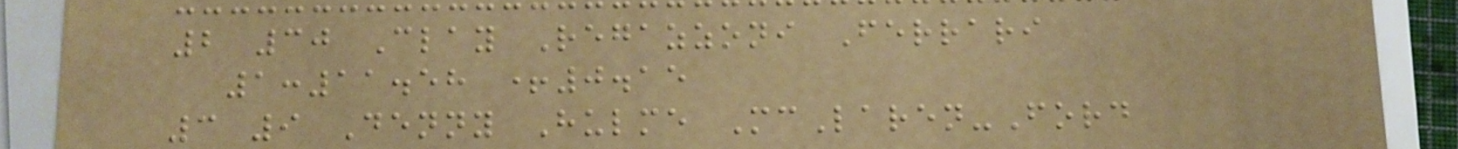2 30 Clay Regazzoni Ferrari
1:11.58 +0.15
3 9 Denny Hulme McLaren-Ford
